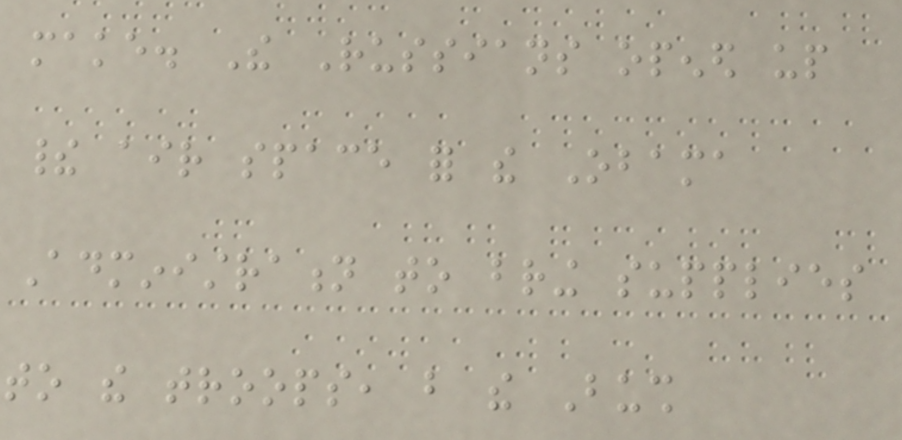make. The Russians opened up
their air space for the Obama
Administration to bring supplies
to the troops, but the Bush
